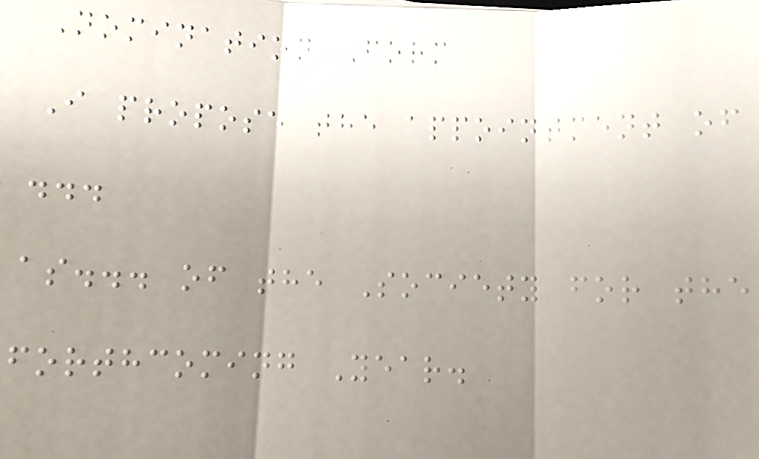Nomination Form
I propose the appointment of
...
as... of the Society for the
forthcoming Year.
